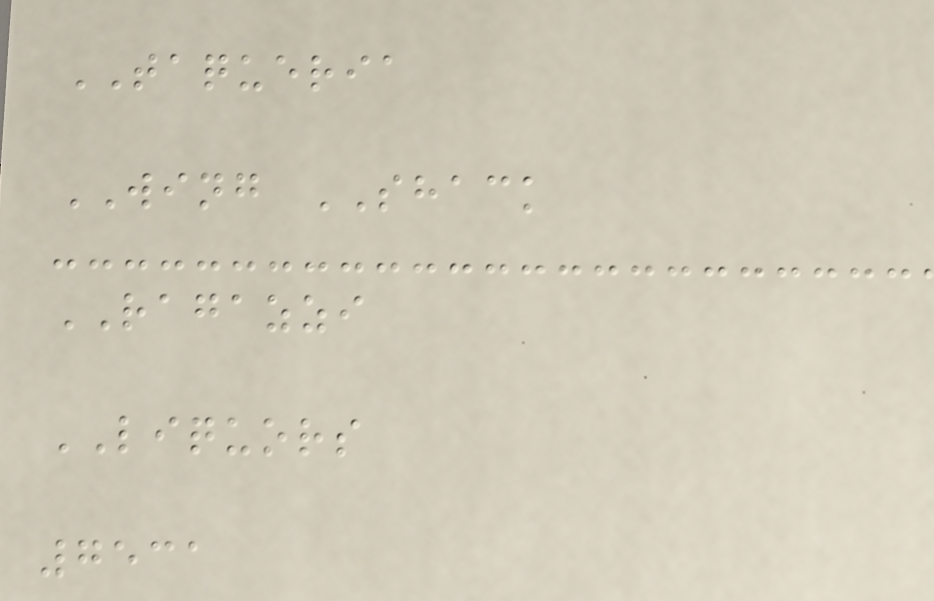TAQUERIA
WING SHACK
RAGAZZI
LIQUORS
7531
